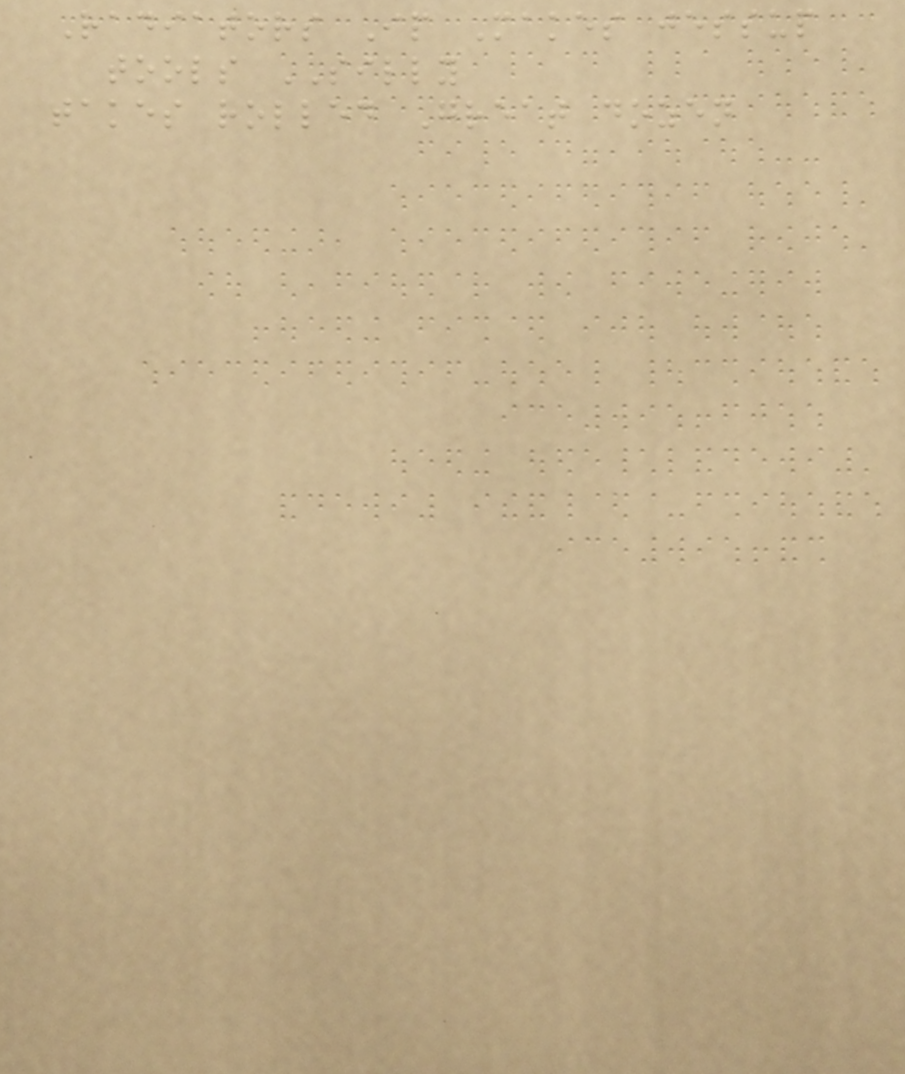Radiators Ip Makes jessup
tools SILLY
takes rolled Great dozen
